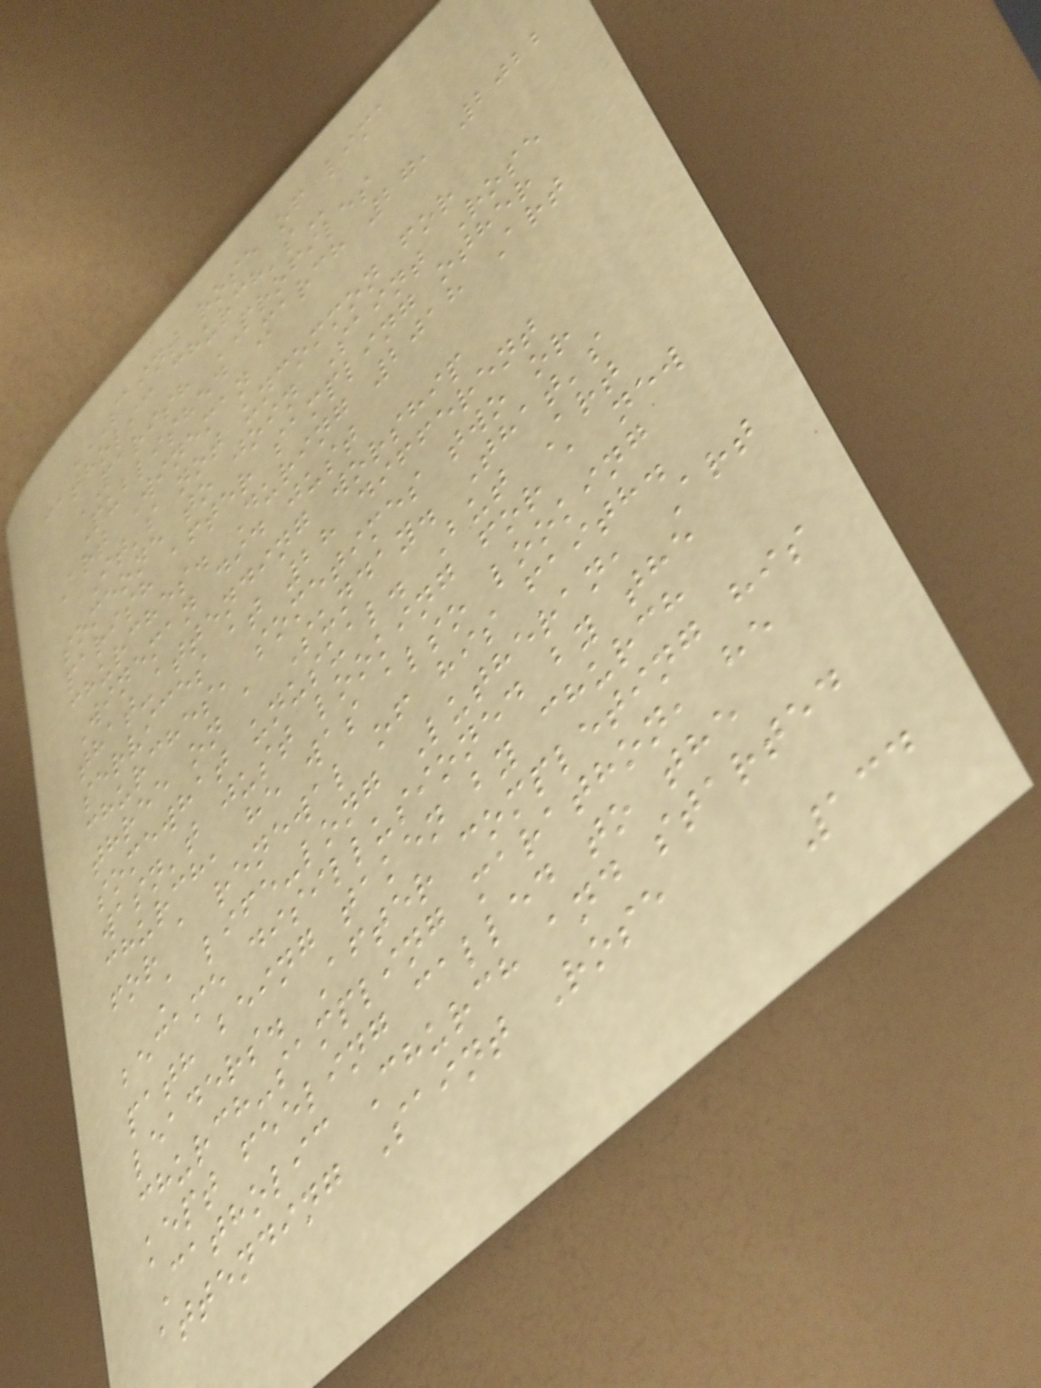SAINT ROSE OF LIMA
CATHOLIC CHURCH'S
PARISH PROFILES
Published March 27, 2022
Art Wineman
It's not uncommon for
someone to join Saint Rose
parish after sampling other
churches. During 2018 Art
Wineman did just
that-attending worship
services at 28 different
churches, sometimes two or
three on a Sunday. That's
somewhat unusual. But Art
wasn't just looking for a new
church, he was also looking
for a renewal of his faith.
A life-long Lutheran, Art
became disillusioned by the
path being taken by church
leaders. After completing his
church-sampling marathon, he
kept feeling called to the
Catholic Church and started
attending Saint Rose
134
